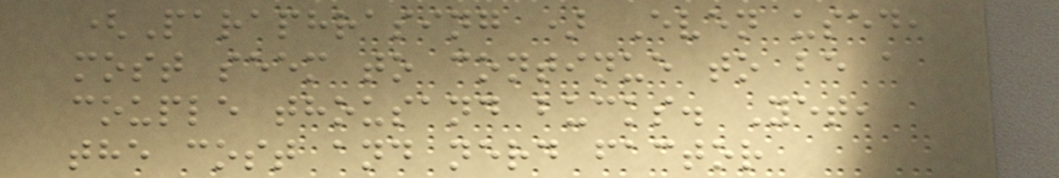(Paraphrasing ) Even used,
most seem to continue to be a
couple thousand bucks. Yet,
the cost and nerd factor
